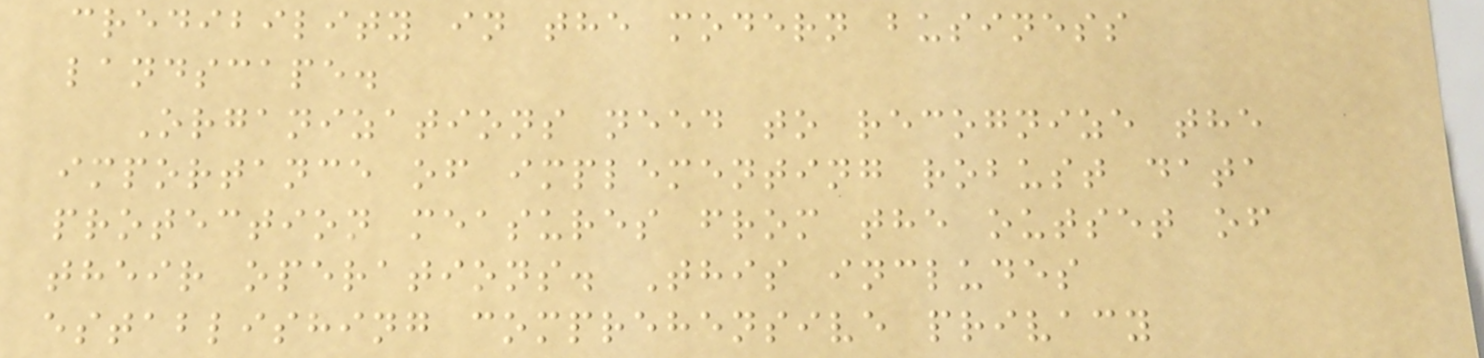credibility in the modern business
landscape.
Organizations need to recognize the
importance of implementing robust data
protection measures from the outset of
their operations. This includes
establishing comprehensive privacy
